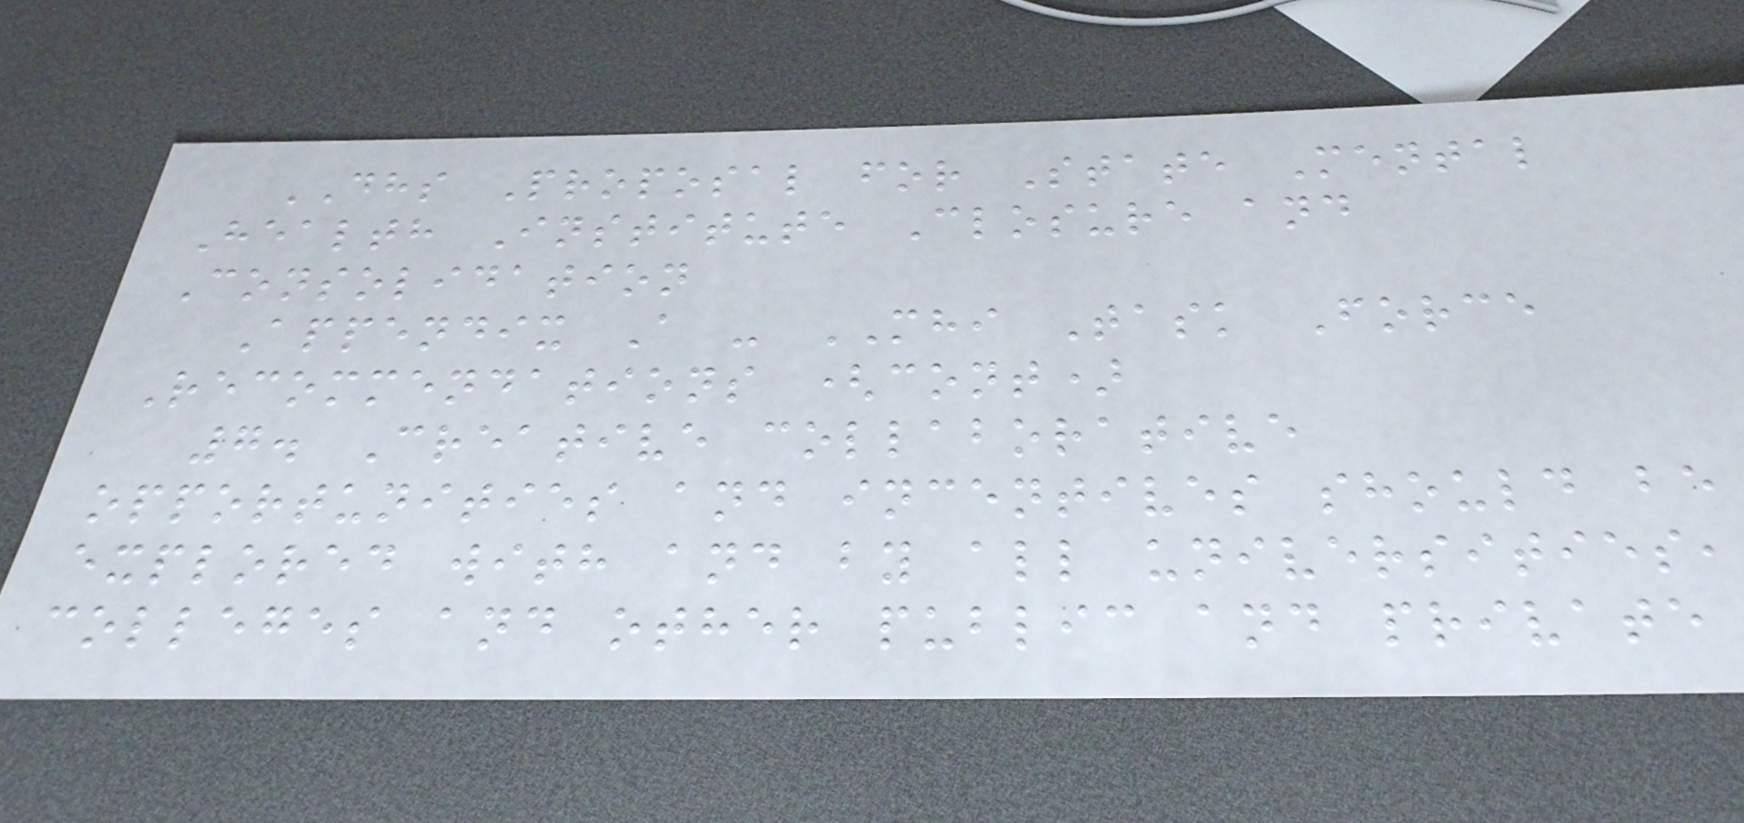DHS Proposal for State Mental
Health Institute Closure and
Consolidation
Appendix A - MHI Task Force
Recommendations (cont)
7. Creative collaborative
opportunities and incentives should be
explored with and by all universities,
colleges and other public and private
